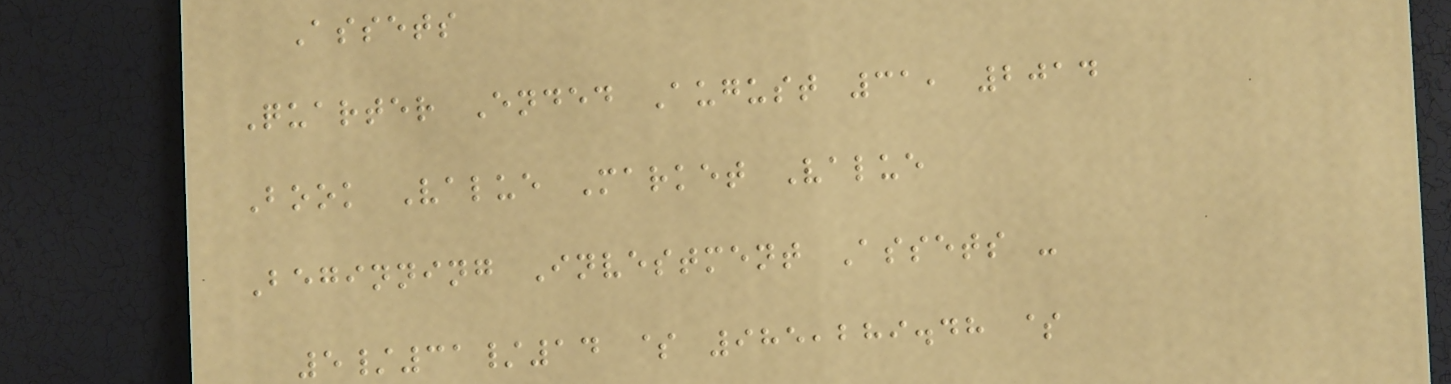Assets
Quarter Ended August 31, 2014
Book Value Market Value
Beginning Investment Assets -
5/31/14 $ 985,289.48 $
